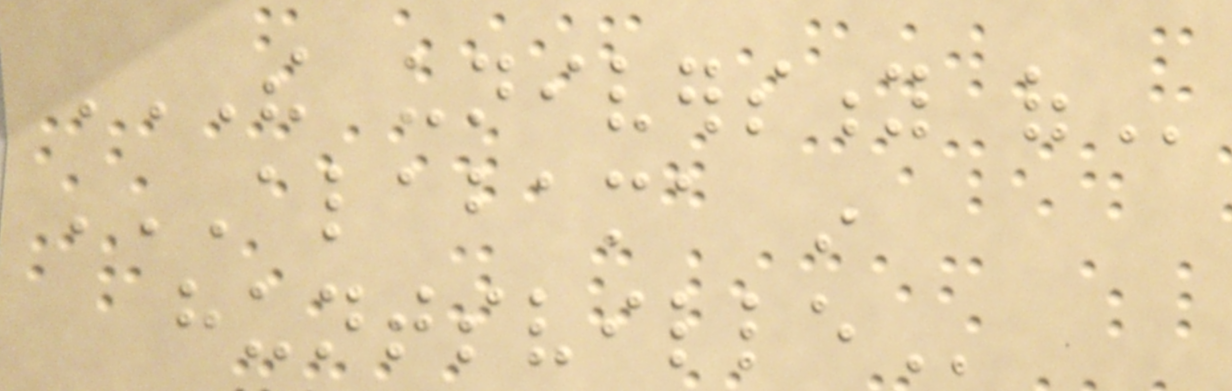THE UNIVERSITY OF
ALABAMA IN
HUNTSVILLE
